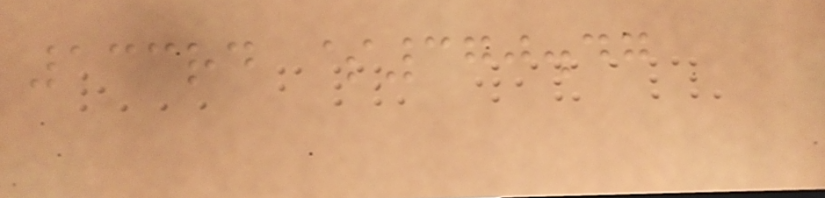133rd $370.47
